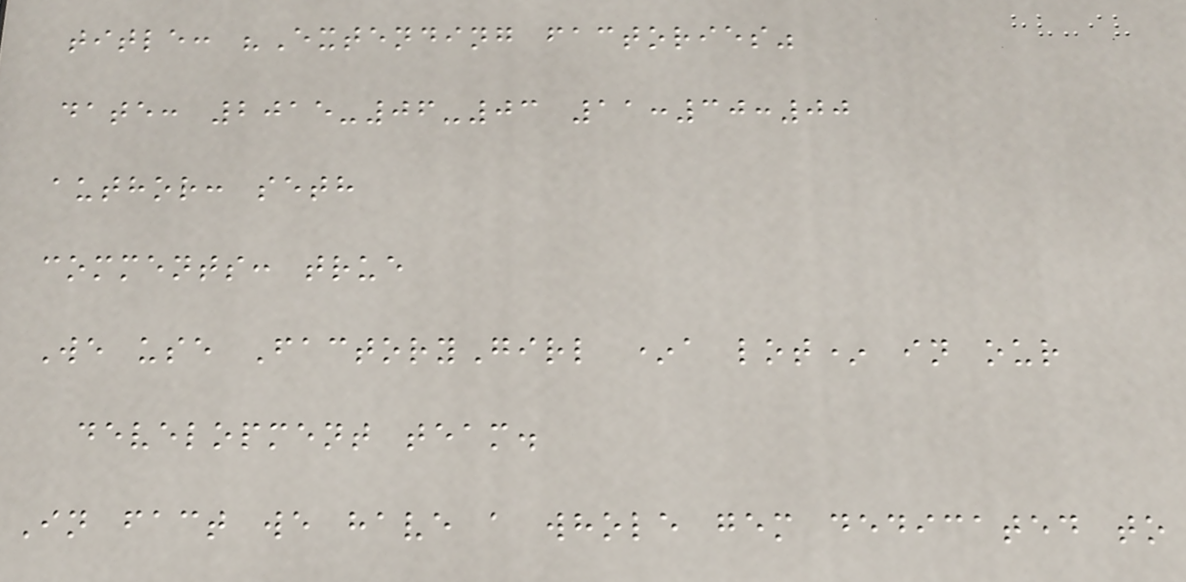title: "Extending factories"
date: 2015-06-03 11:30:00
author: seth
comments: true
We use FactoryGirl *a lot* in our
development team.
In fact we have a whole gem dedicated to
